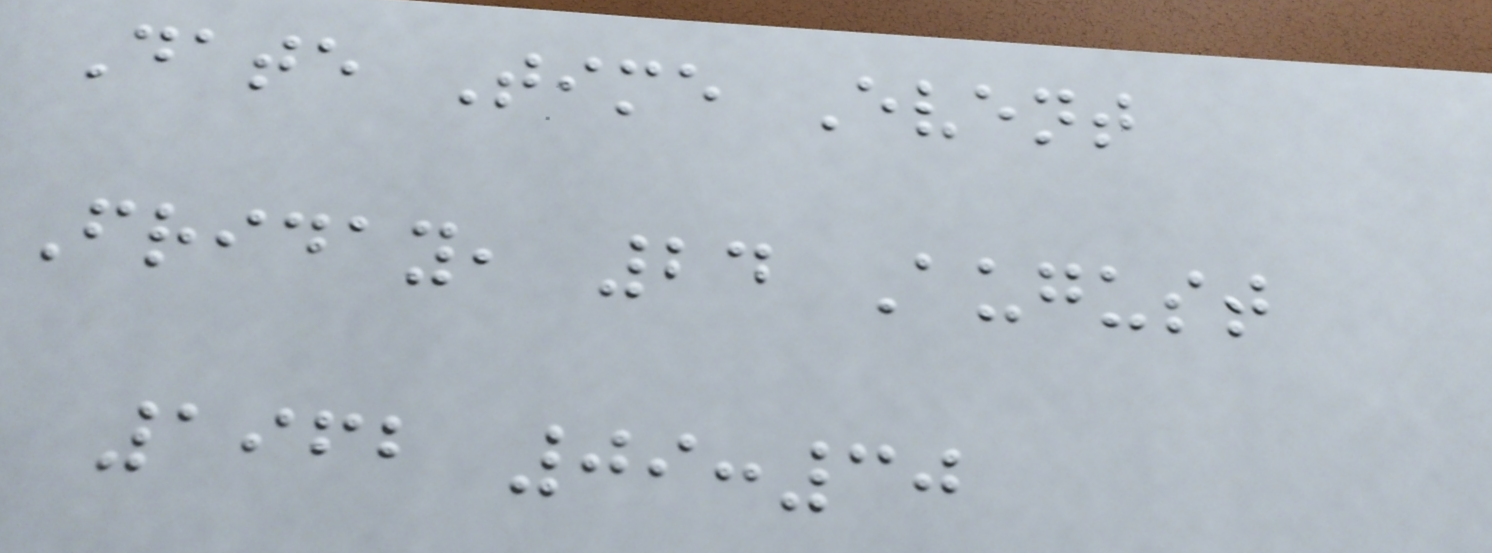Date Time Event
Friday, 24 August
1962 09:30
